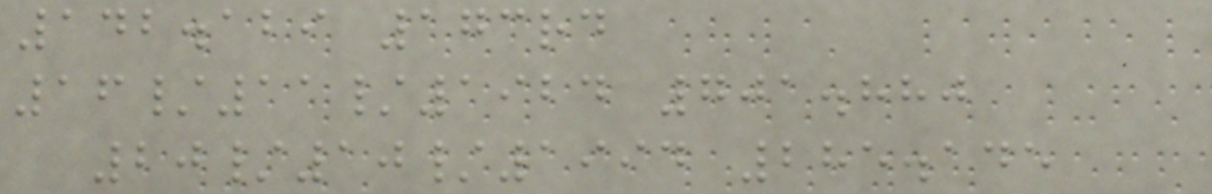142.129 173rd
16/11/1924 701.880
20/10/1994 285.145
